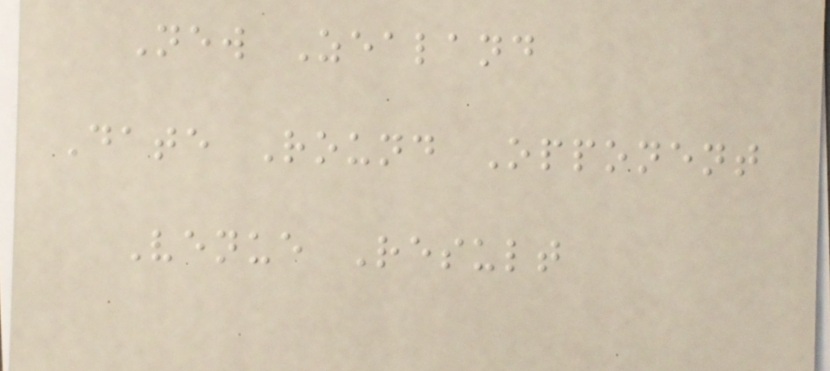New Zealand
Date Round Opponent
Venue Result
